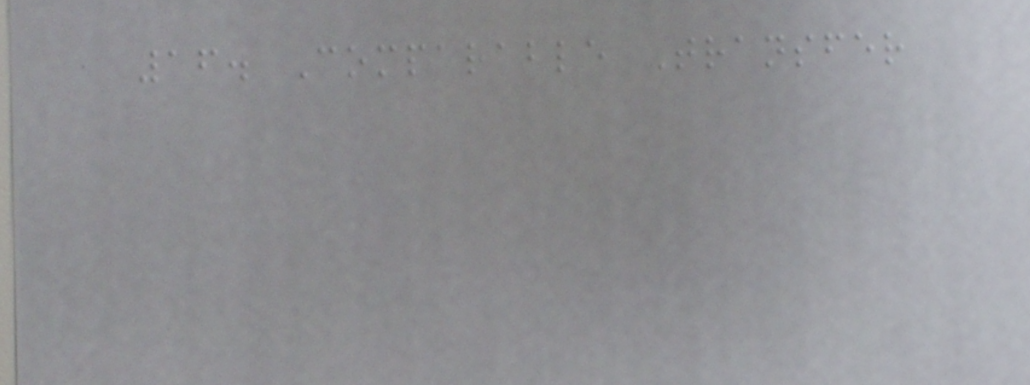16. Comparable Transfer
